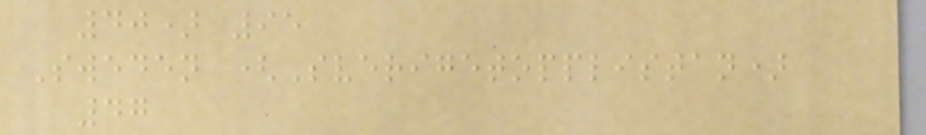40) 95
Sweden (Sverigetopplistan)
47
